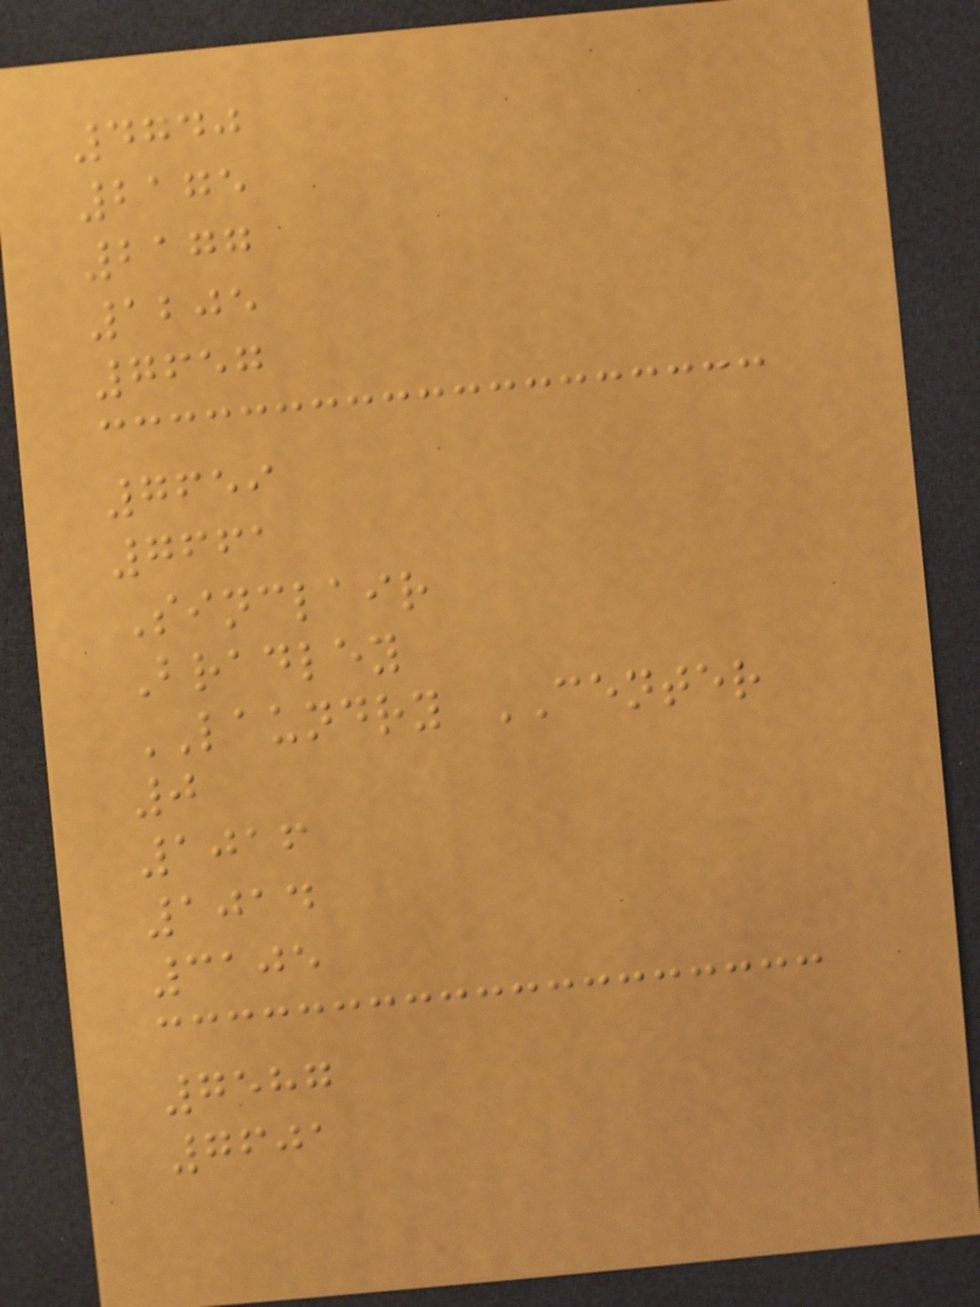4740
2175
2177
1205
7657
7659
7661
Sinclair
Bradley
LAUNDRY CENTER
0
1016
1014
3105
7587
7601
